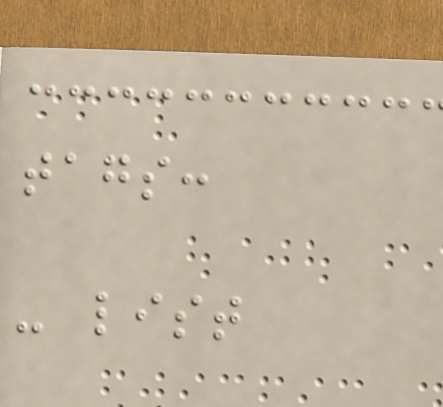tags:
- list
